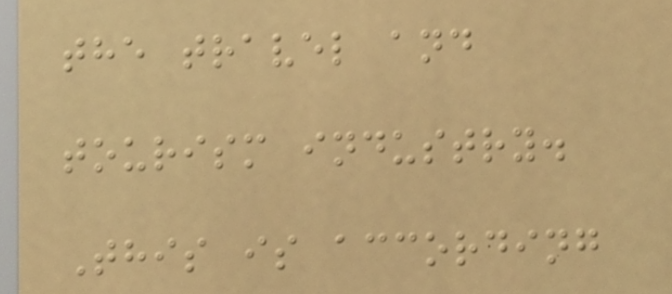the travel and
tourism industry.
This is according
